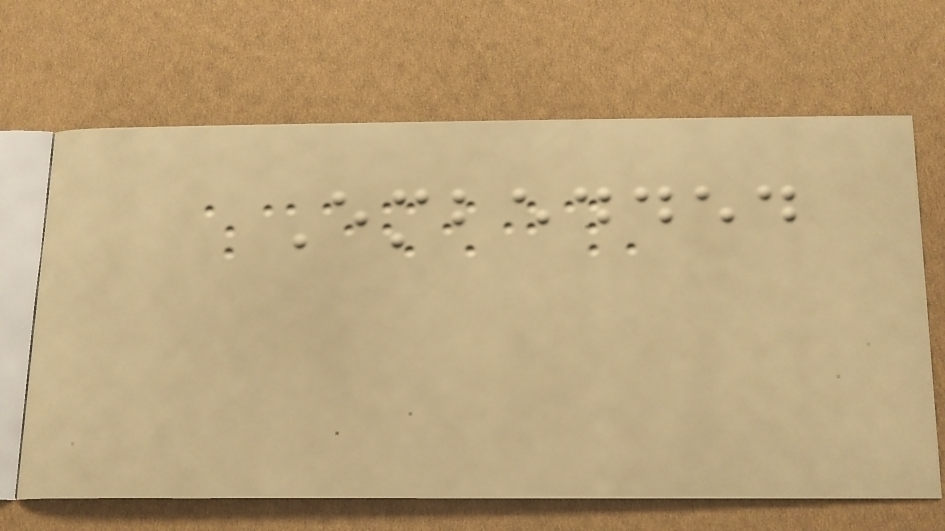Embedded
